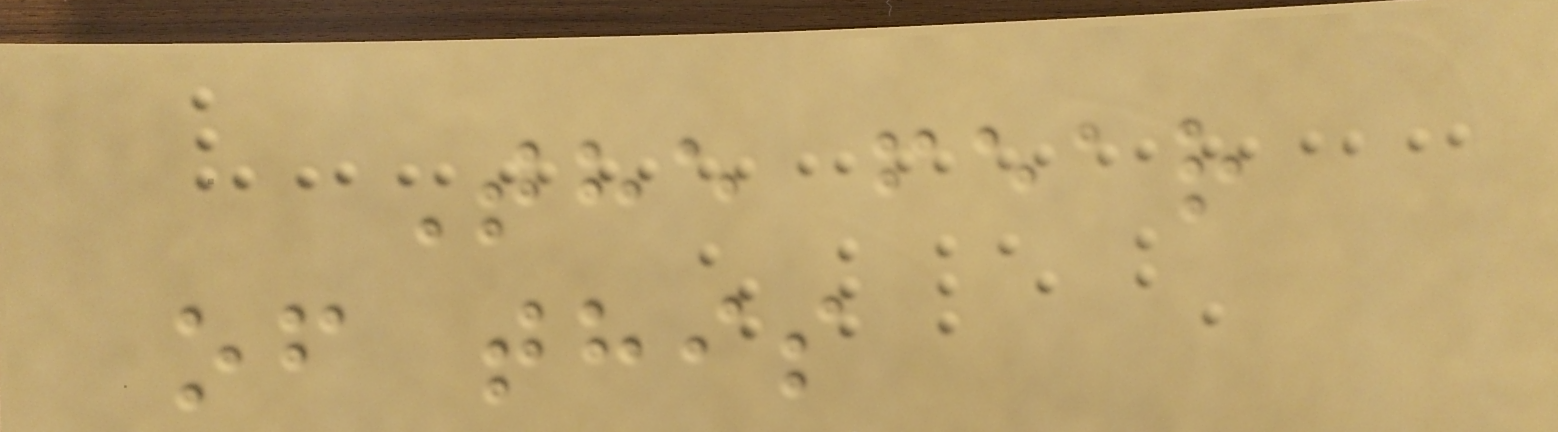The fear
of this
